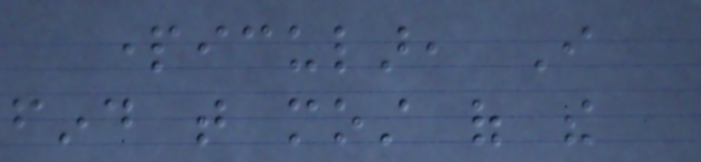particular, I
find that most of the
